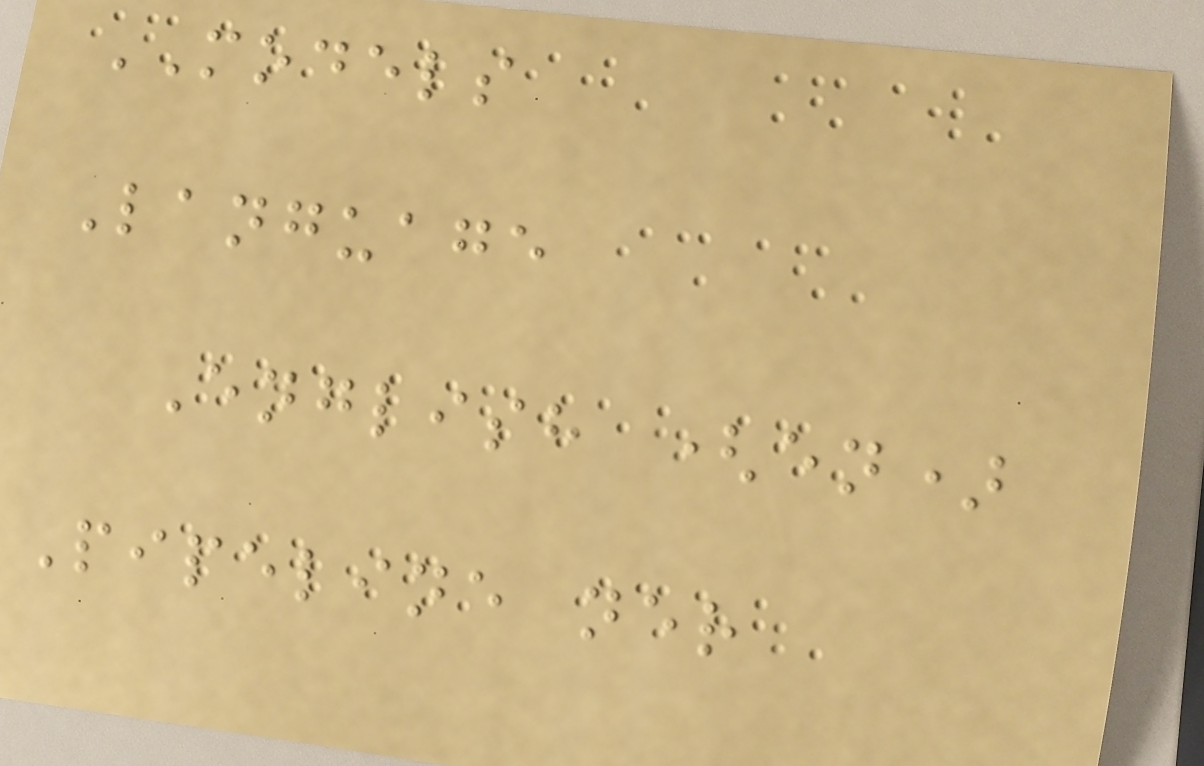MODELS
Language
English (en)
Pipeline ner
